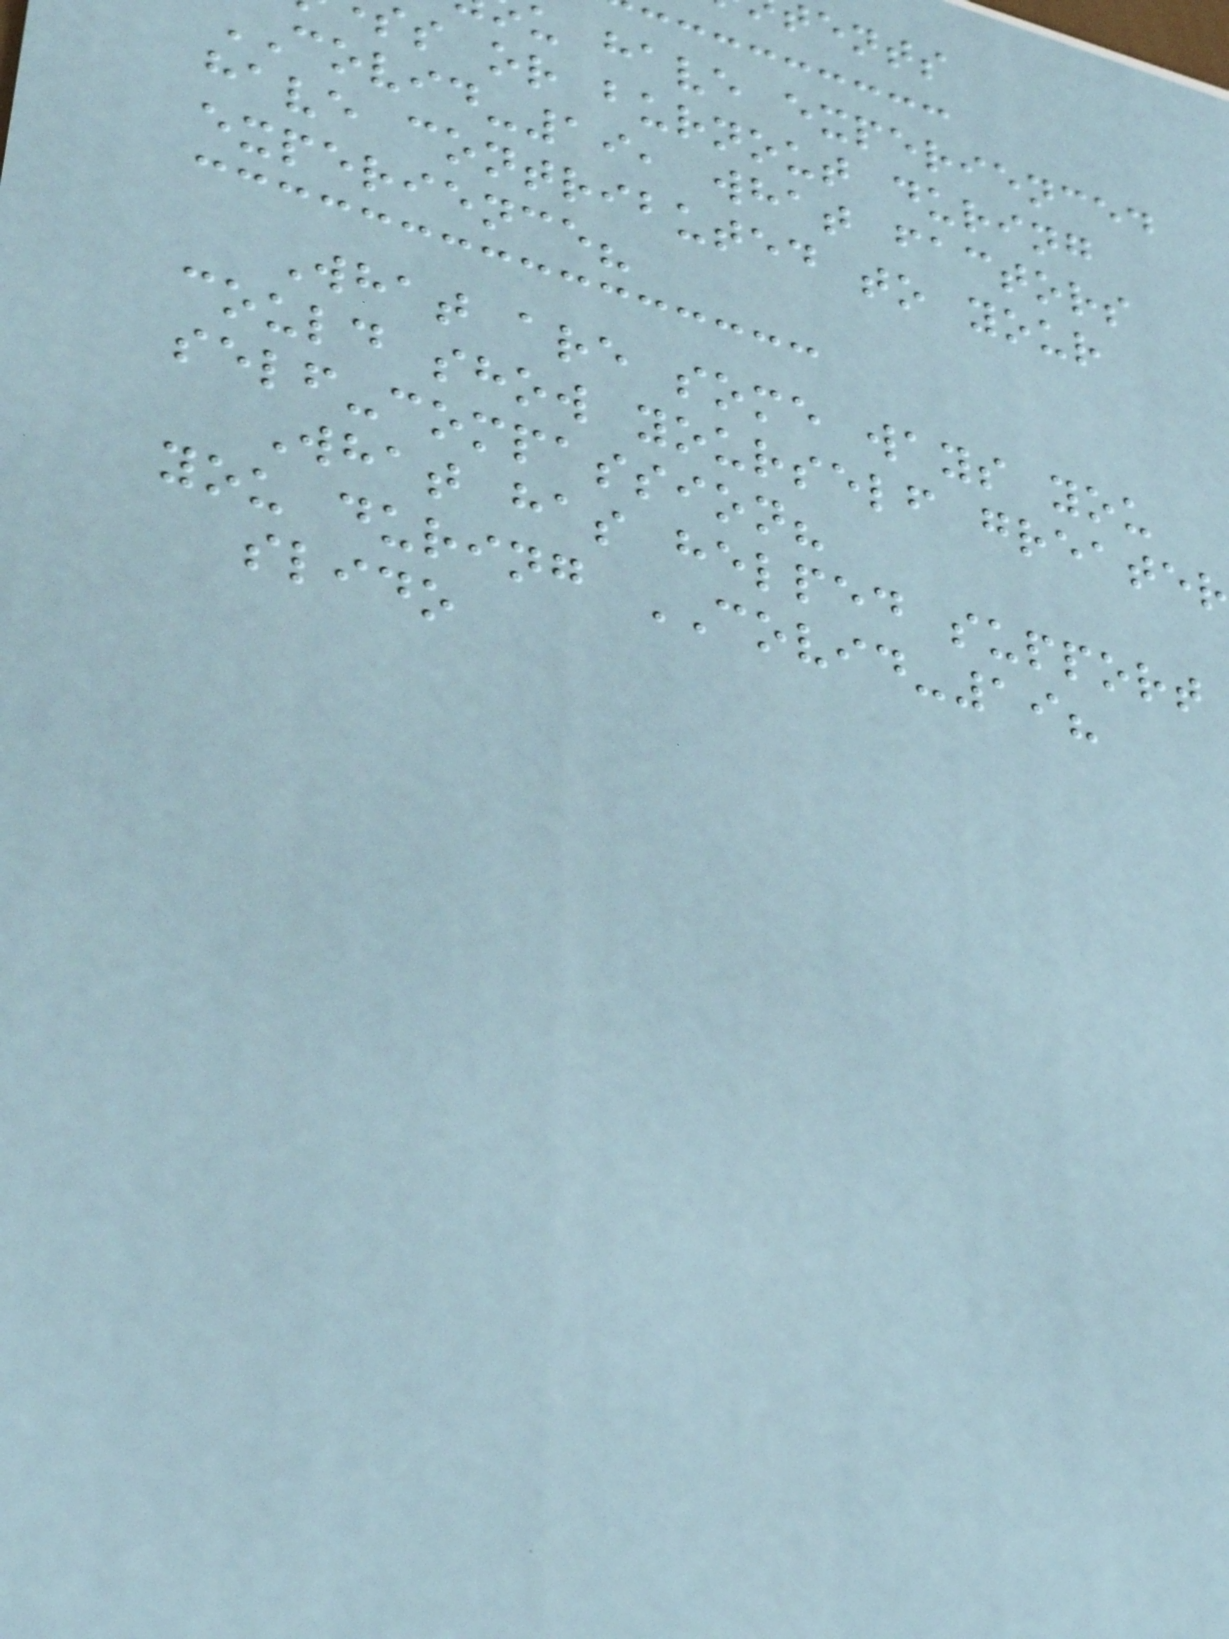u have experienced
s or burnout during
covid-19, what factors
have contributed to your
experience?
What are some ways you
could show yourself greater
self-compassion?
What has helped support
you during COVID-19?
slido
